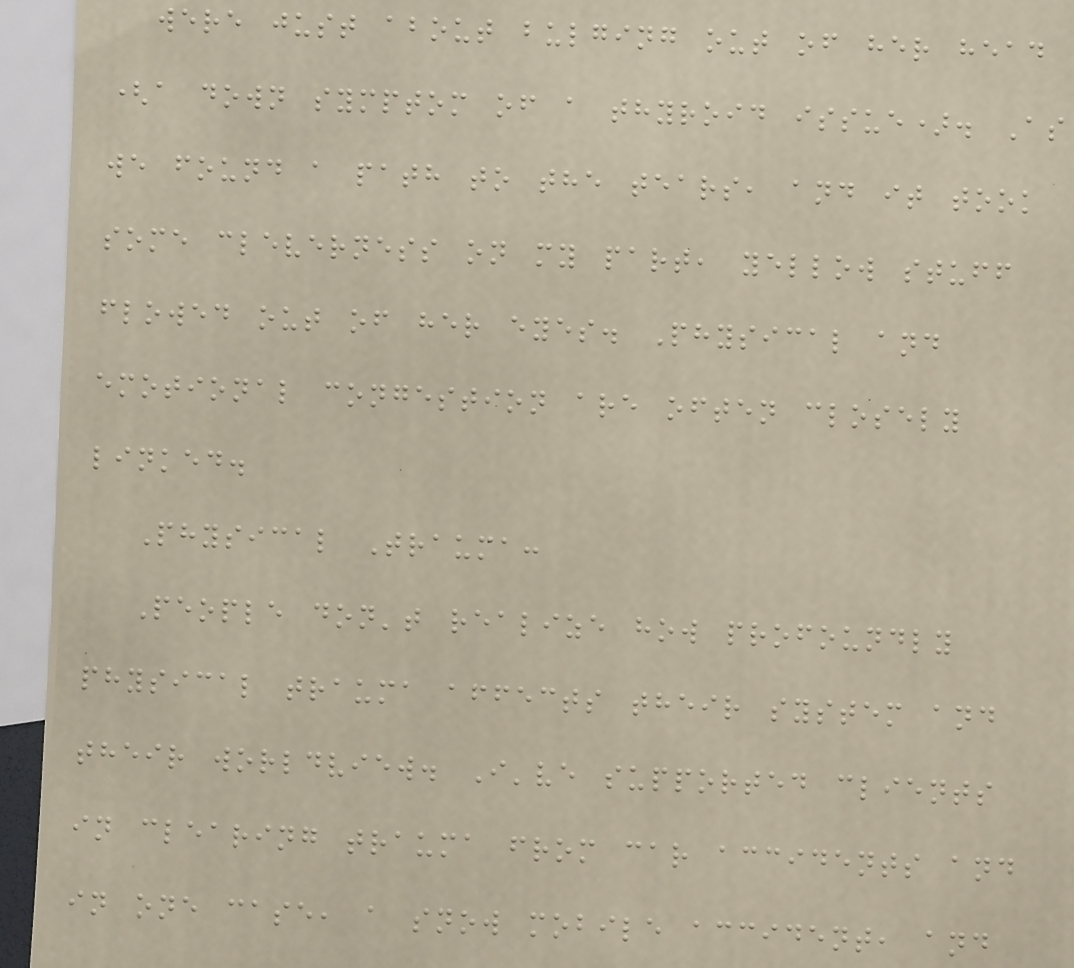were just about bulging out of her head
(a down symptom of a thyroid issue). As
we found a path to the tears, and it took
some cleverness on my part, yellow stuff
flowed out of her eyes. Physical and
emotional congestion are often closely
linked.
Physical Trauma:
People don't realize how profoundly
physical trauma affects their system and
their worldview. I've supported clients
in clearing trauma from car accidents and
in one case, a snow mobile accident, and
